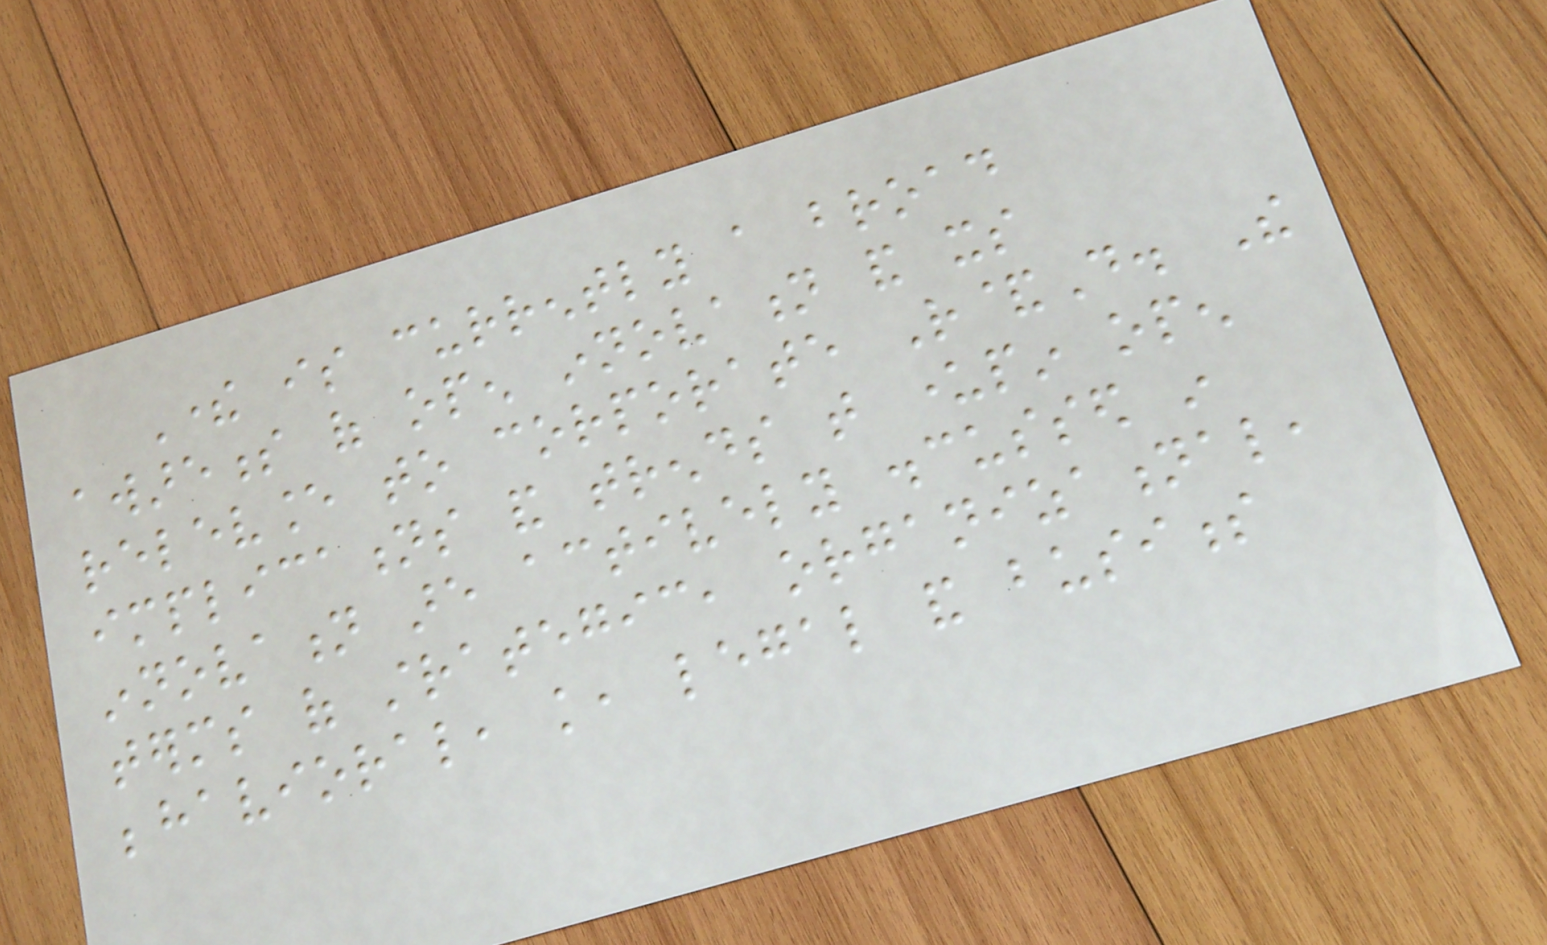There is currently a broad
awareness of open innovation and its
relevance to corporate R&D. The
implications and trends that underpin open
innovation are actively discussed in
terms of strategic, organizational,
behavioral, knowledge, legal and business
